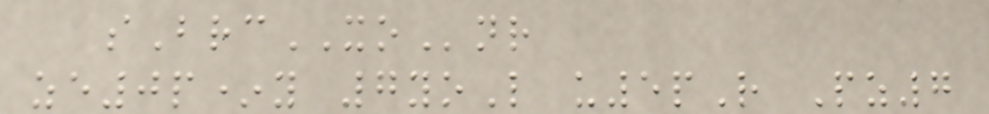sBrcXOnr
ze0p*y 7yoL u5pR Pz7
